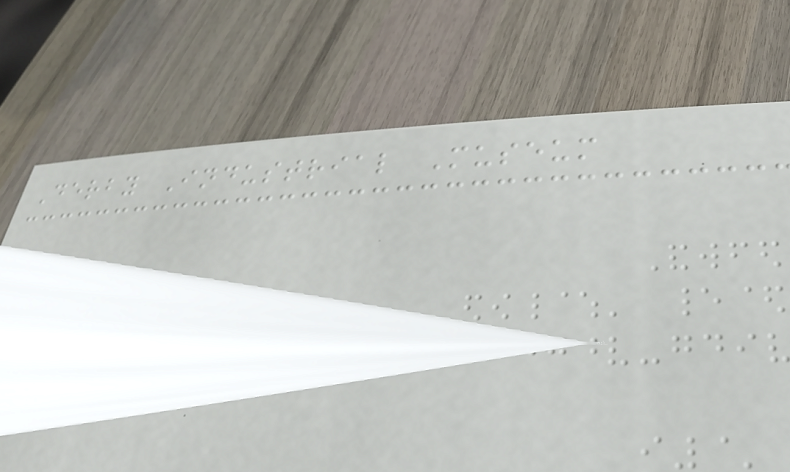Derby Industrial Museum
